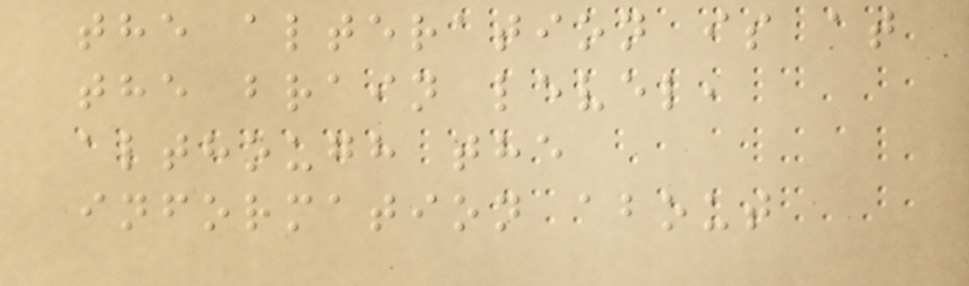the alteration is at
the brain level,
although the
information about
